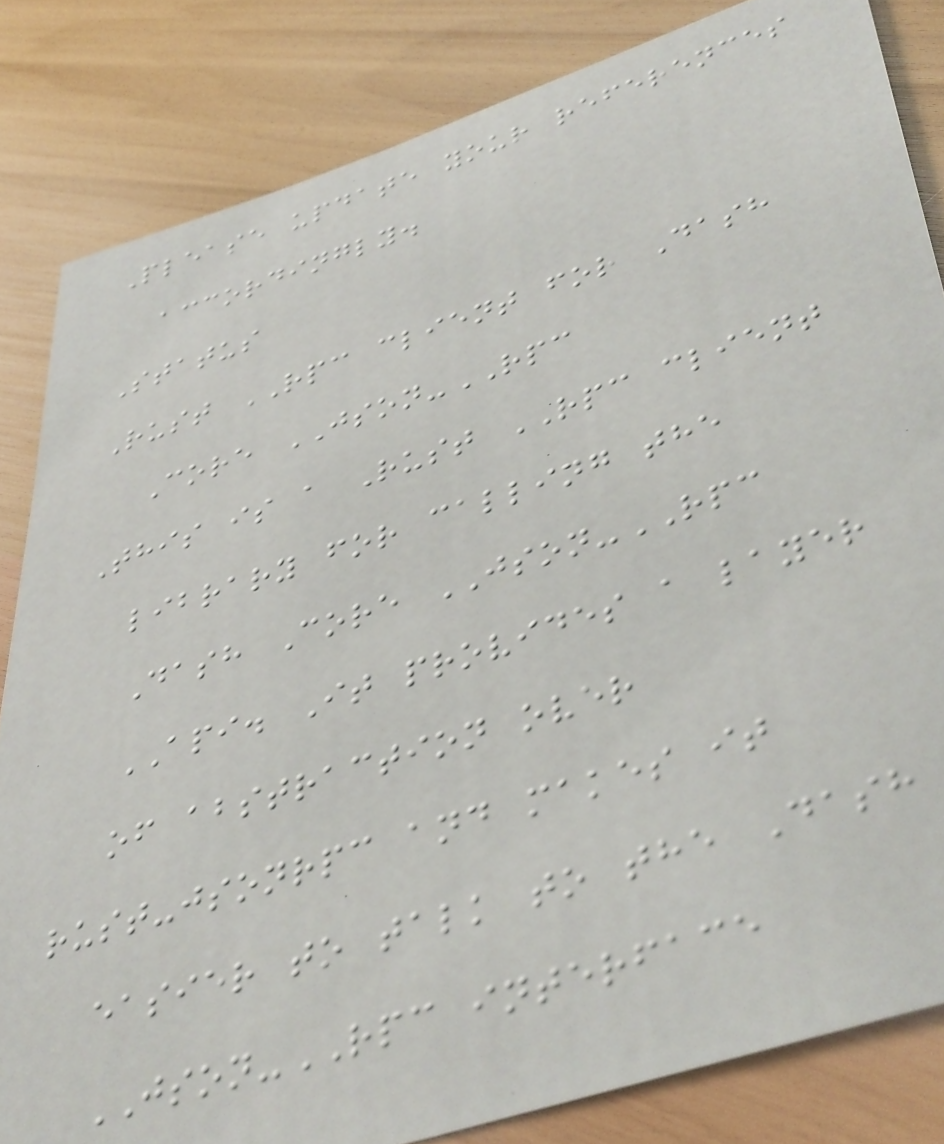Please update your references
accordingly.
Status
Rust RPC client for Dash
Core JSON-RPC
This is a Rust RPC client
library for calling the
Dash Core JSON-RPC
API. It provides a layer
of abstraction over
rust-jsonrpc and makes it
easier to talk to the Dash
JSON-RPC interface
